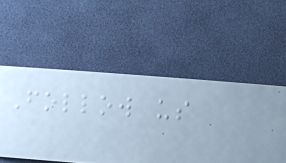Follow us
